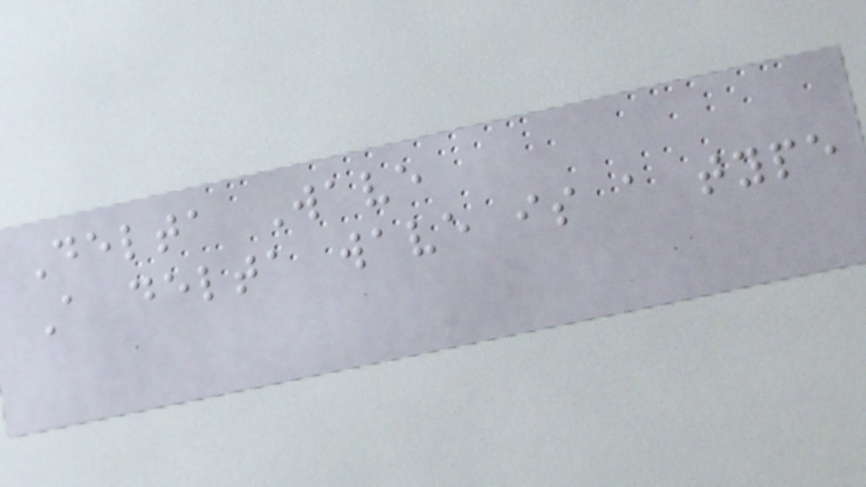Delta Wave
A delta wave is a type
